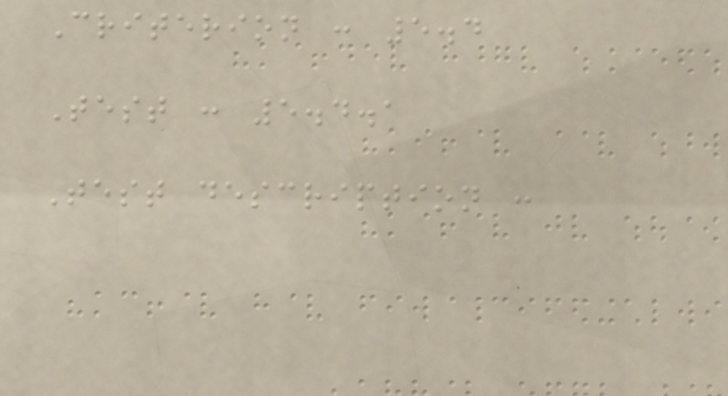Criterion : 5.4
Test : 5.4.1
Test description :
